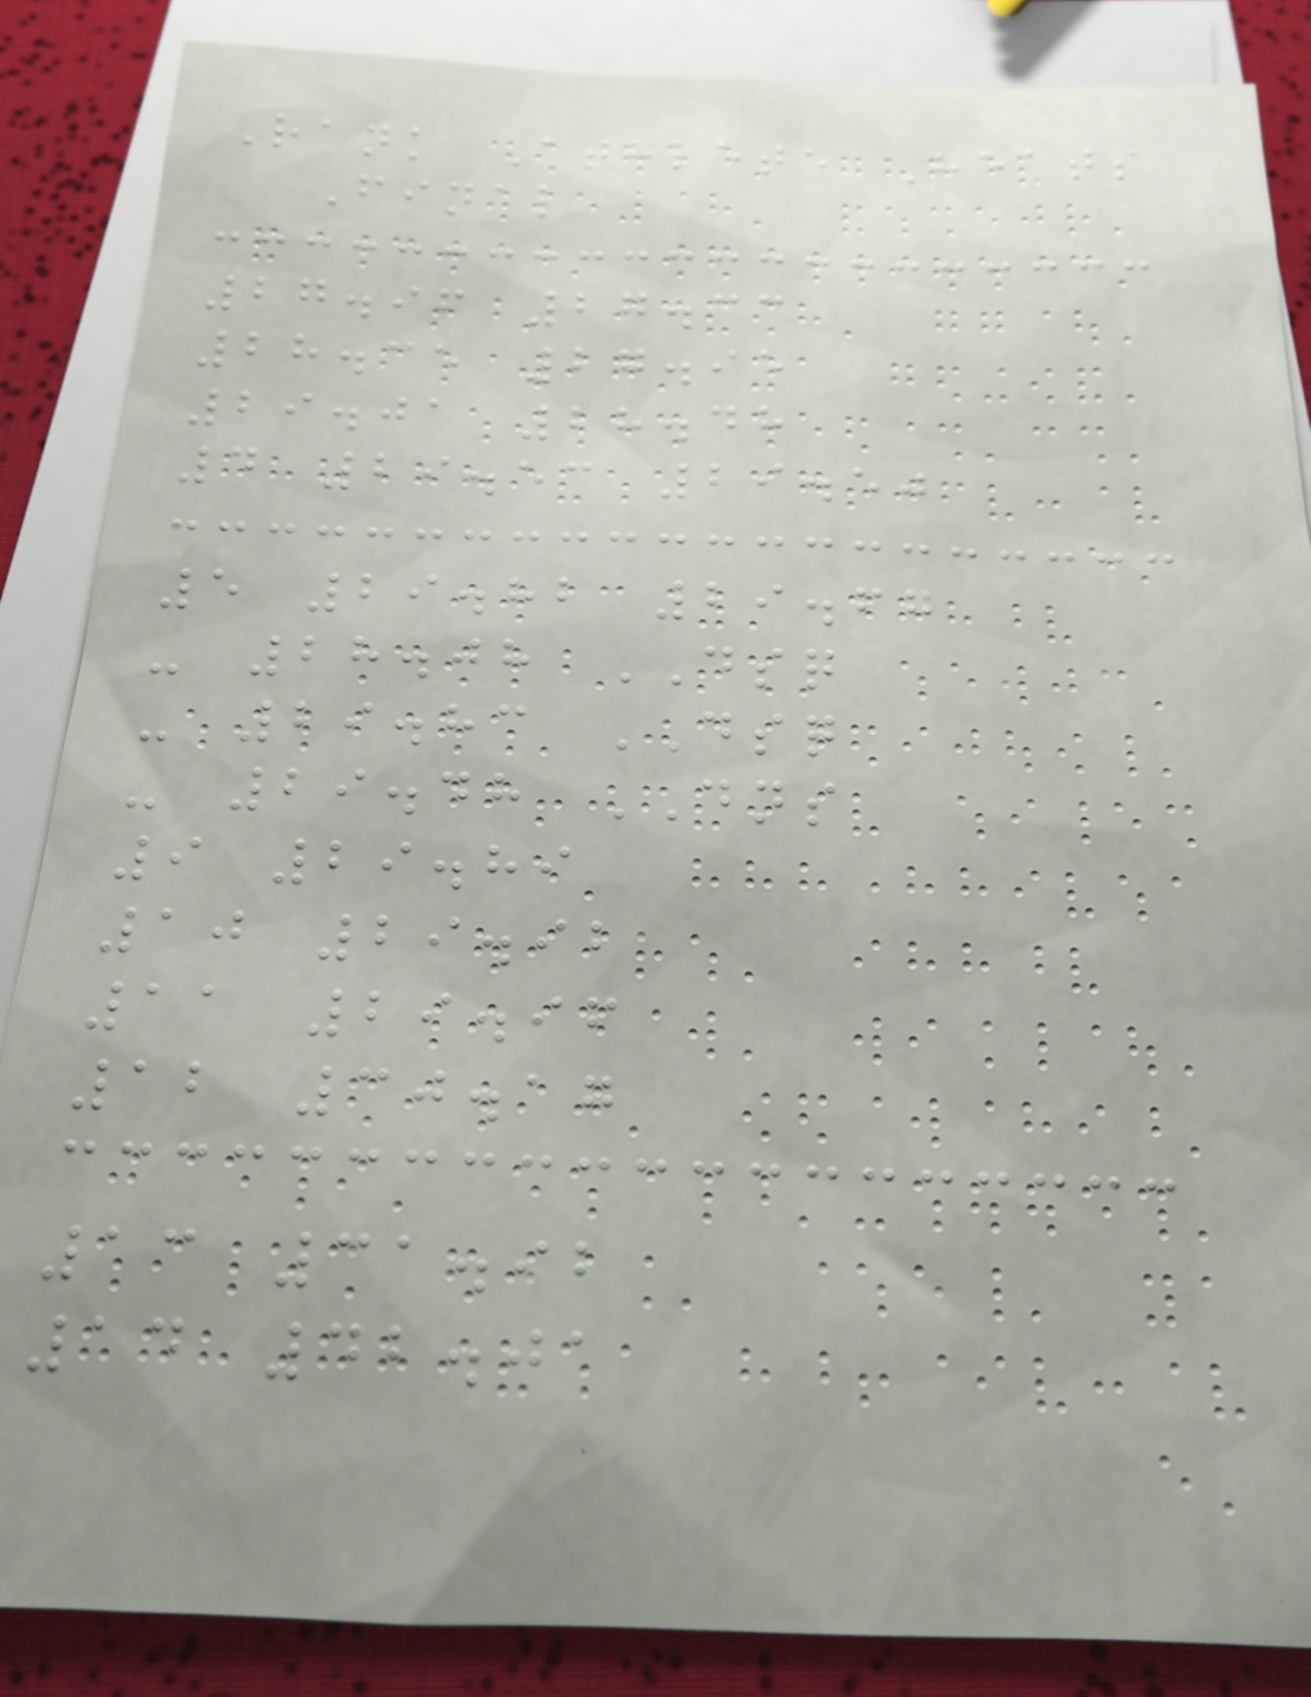Rank Athlete Heats
Final
27.96 27.33
28.35 27.95
29.01 28.48
4 29.53 29.50
5 29.82 29.67
- 28.08 DSQ
- 29.83 DSQ
- 29.48 DNS
9 29.89
10 29.92
11 29.96
12 30.17
13 31.92
14 42.01
